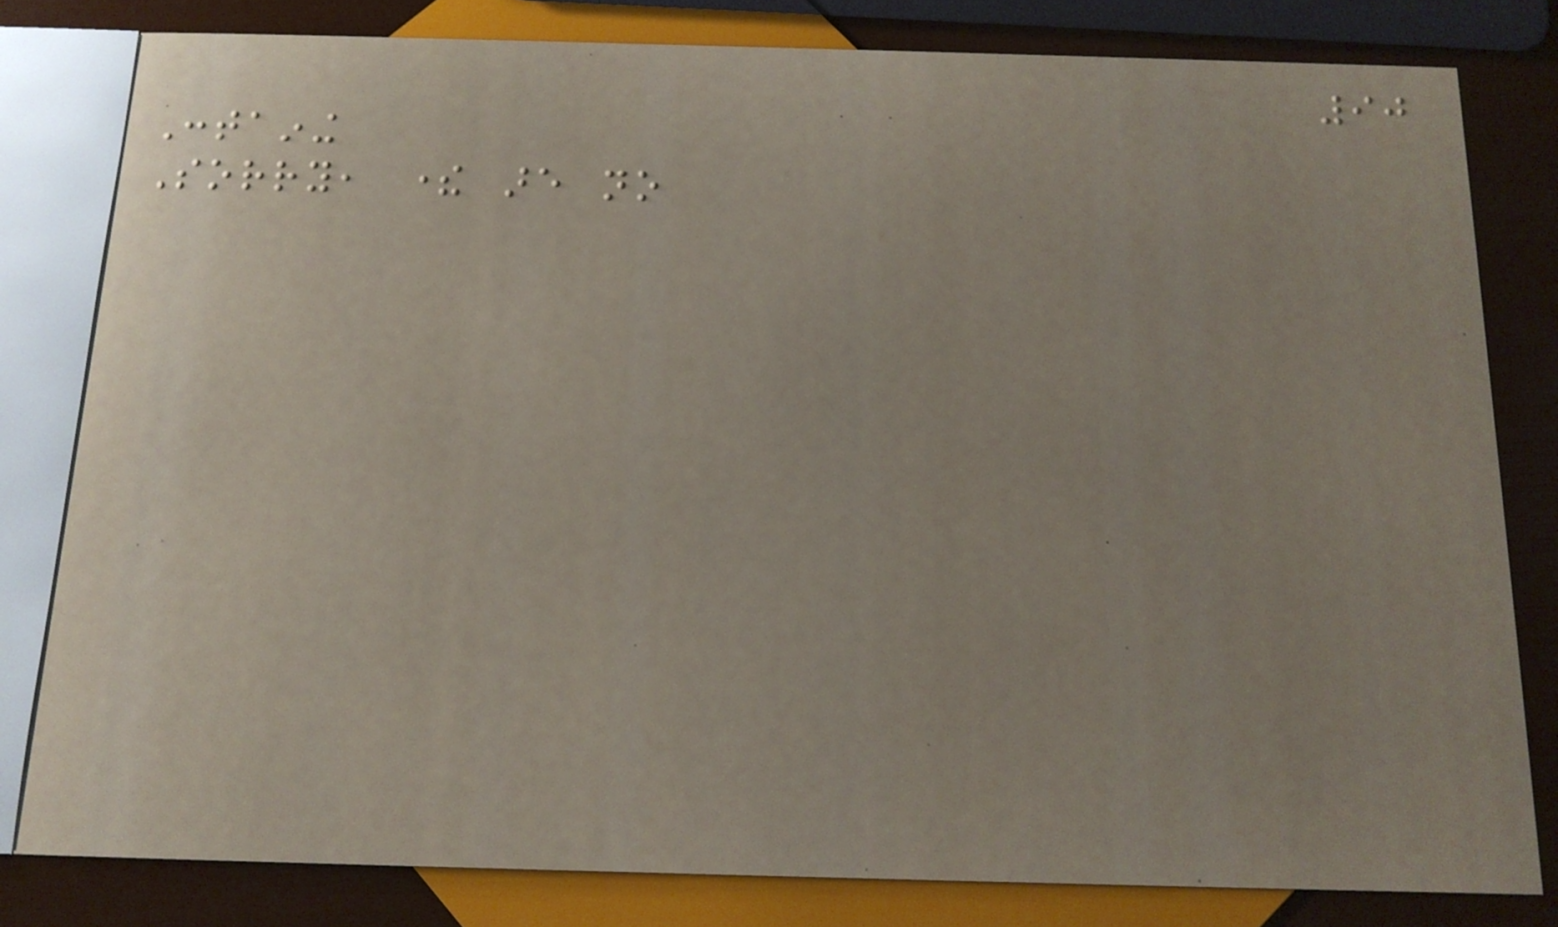90
Containing
Sorry, there are no
